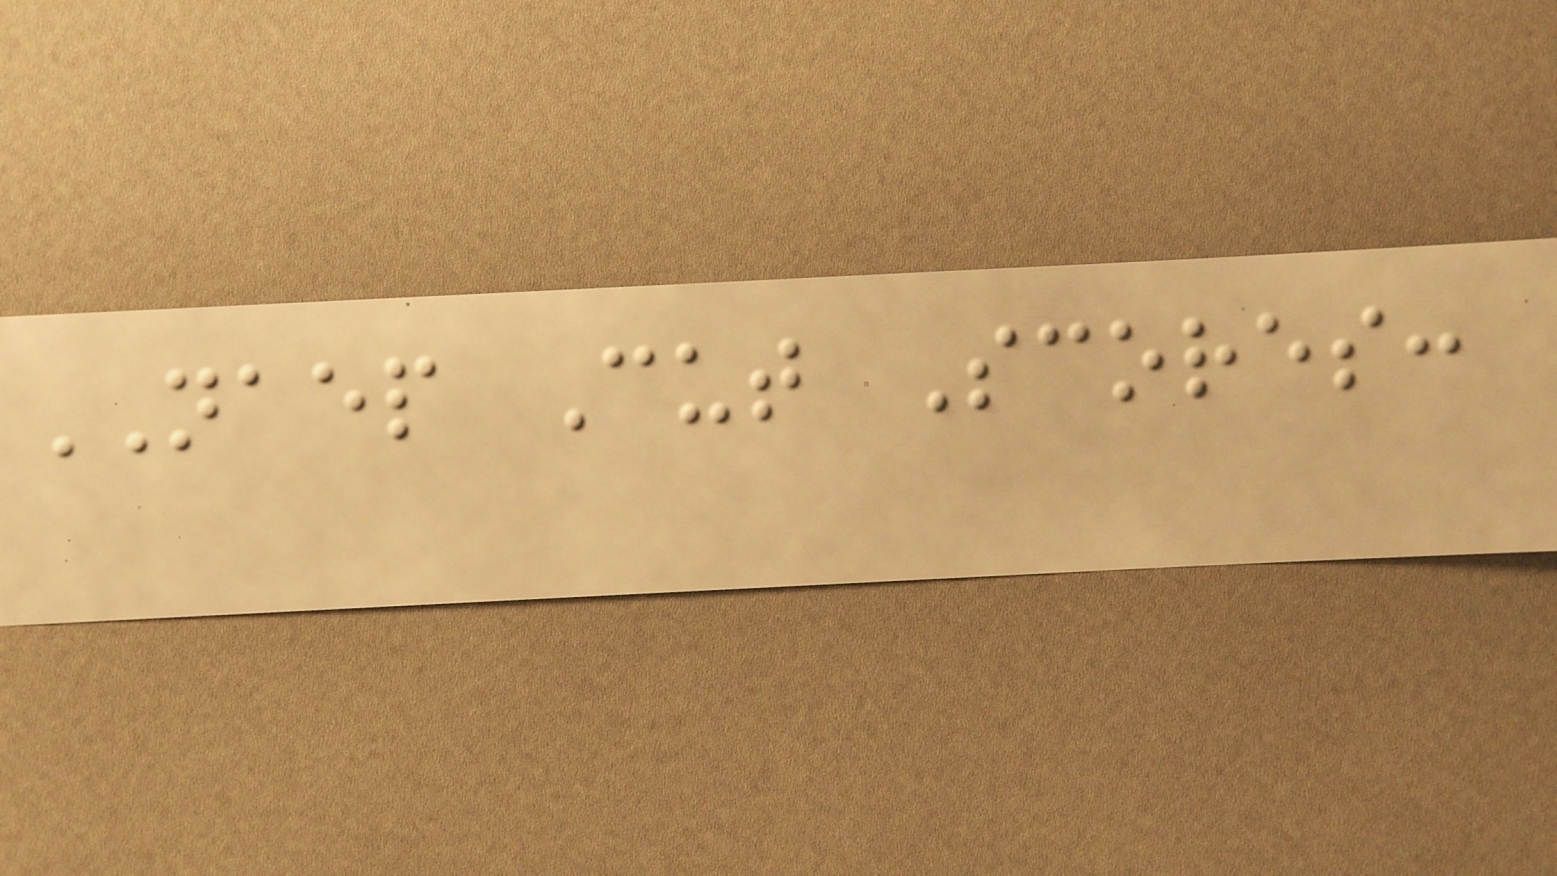NAEP Cut Scores:
